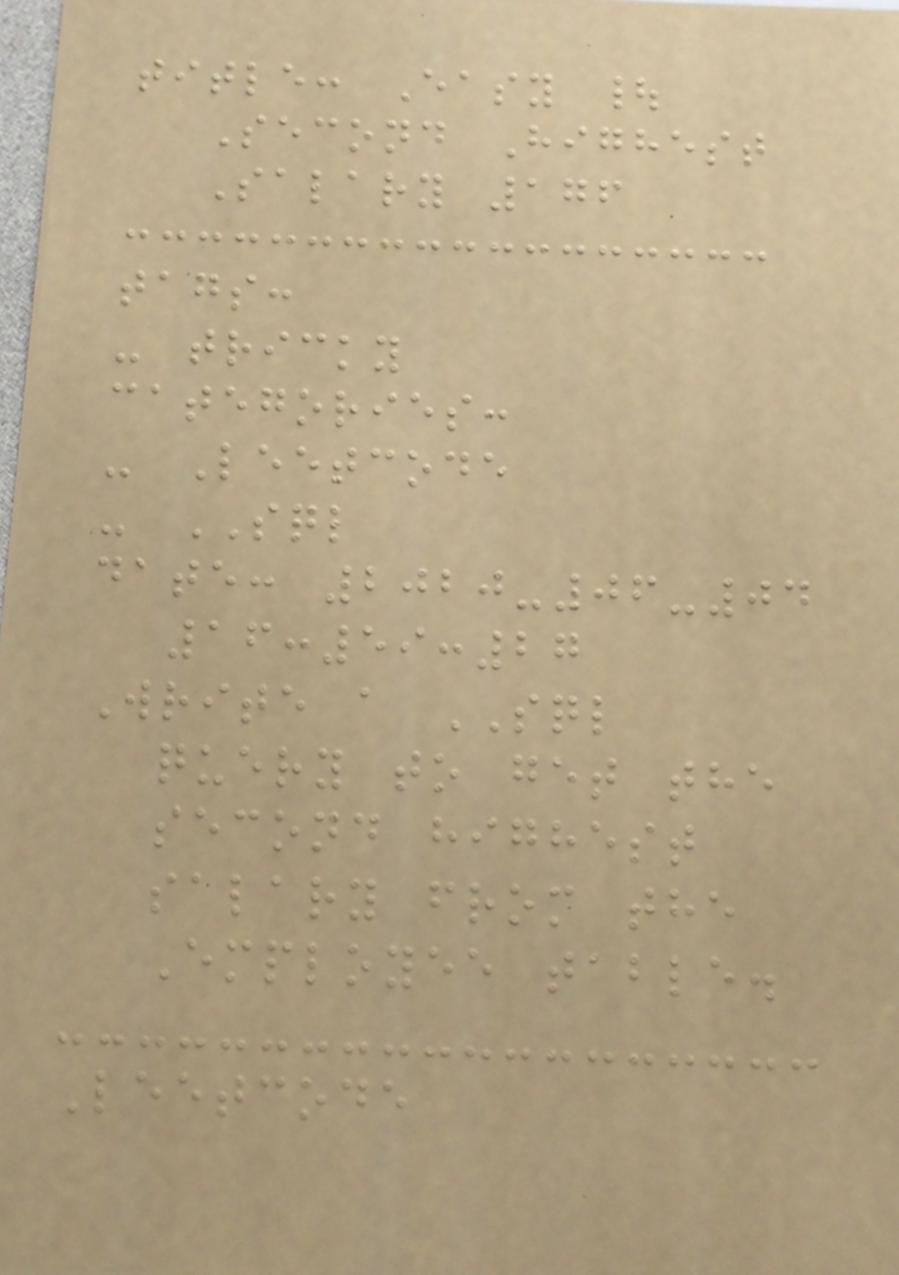title: Easy |
Second Highest
Salary 176
tags:
- tricky
categories:
- Leetcode
- SQL
date: 2020-06-04
16:59:27
Write a SQL
query to get the
second highest
salary from the
Employee table.
Leetcode
